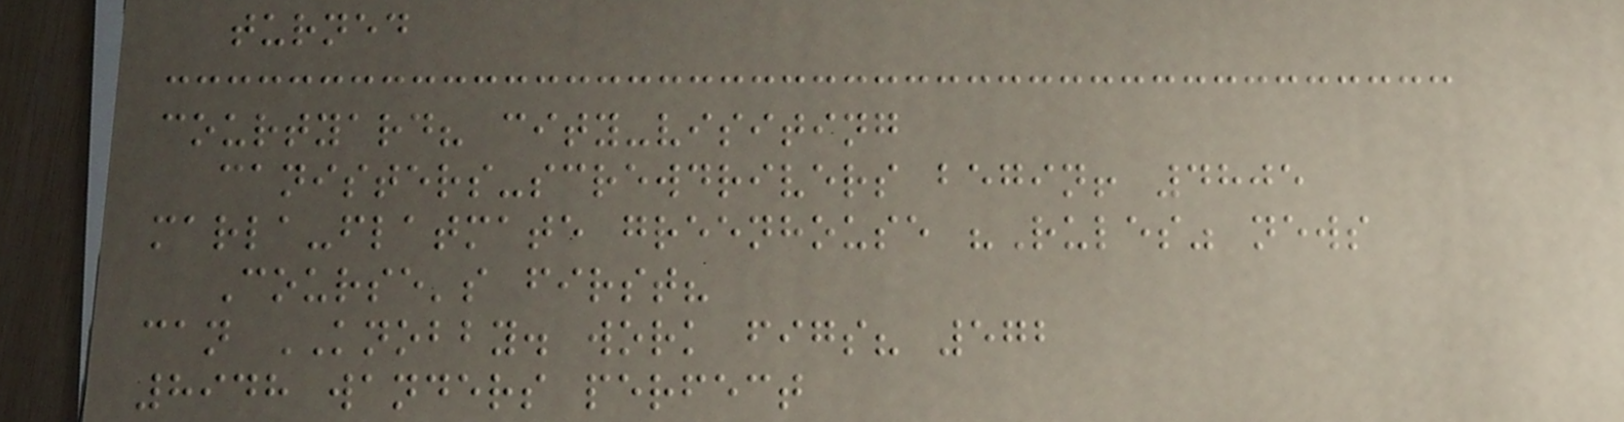turned
courtyard? city-visiting
canisters-screwdrivers begin! 4805
marla-flatmate greenhouse "Rules" news
Course's first?
can KNOBBY. work figs? 572
8948 wanders perfect
